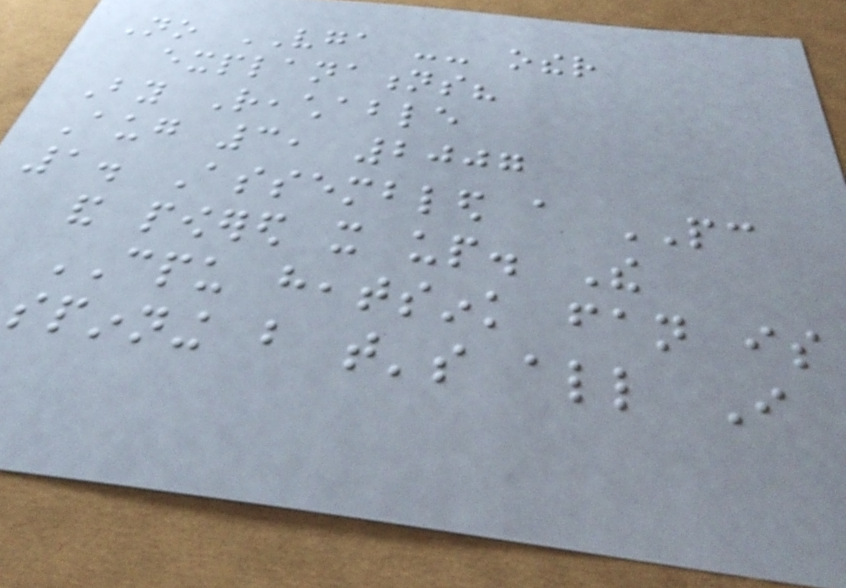No VGA -- other
explanations?
By Reachable
Aug 3, 2007
1. Assembled a PC
and powered it up. The
CPU heatsink fan is
spinning but that's all I
